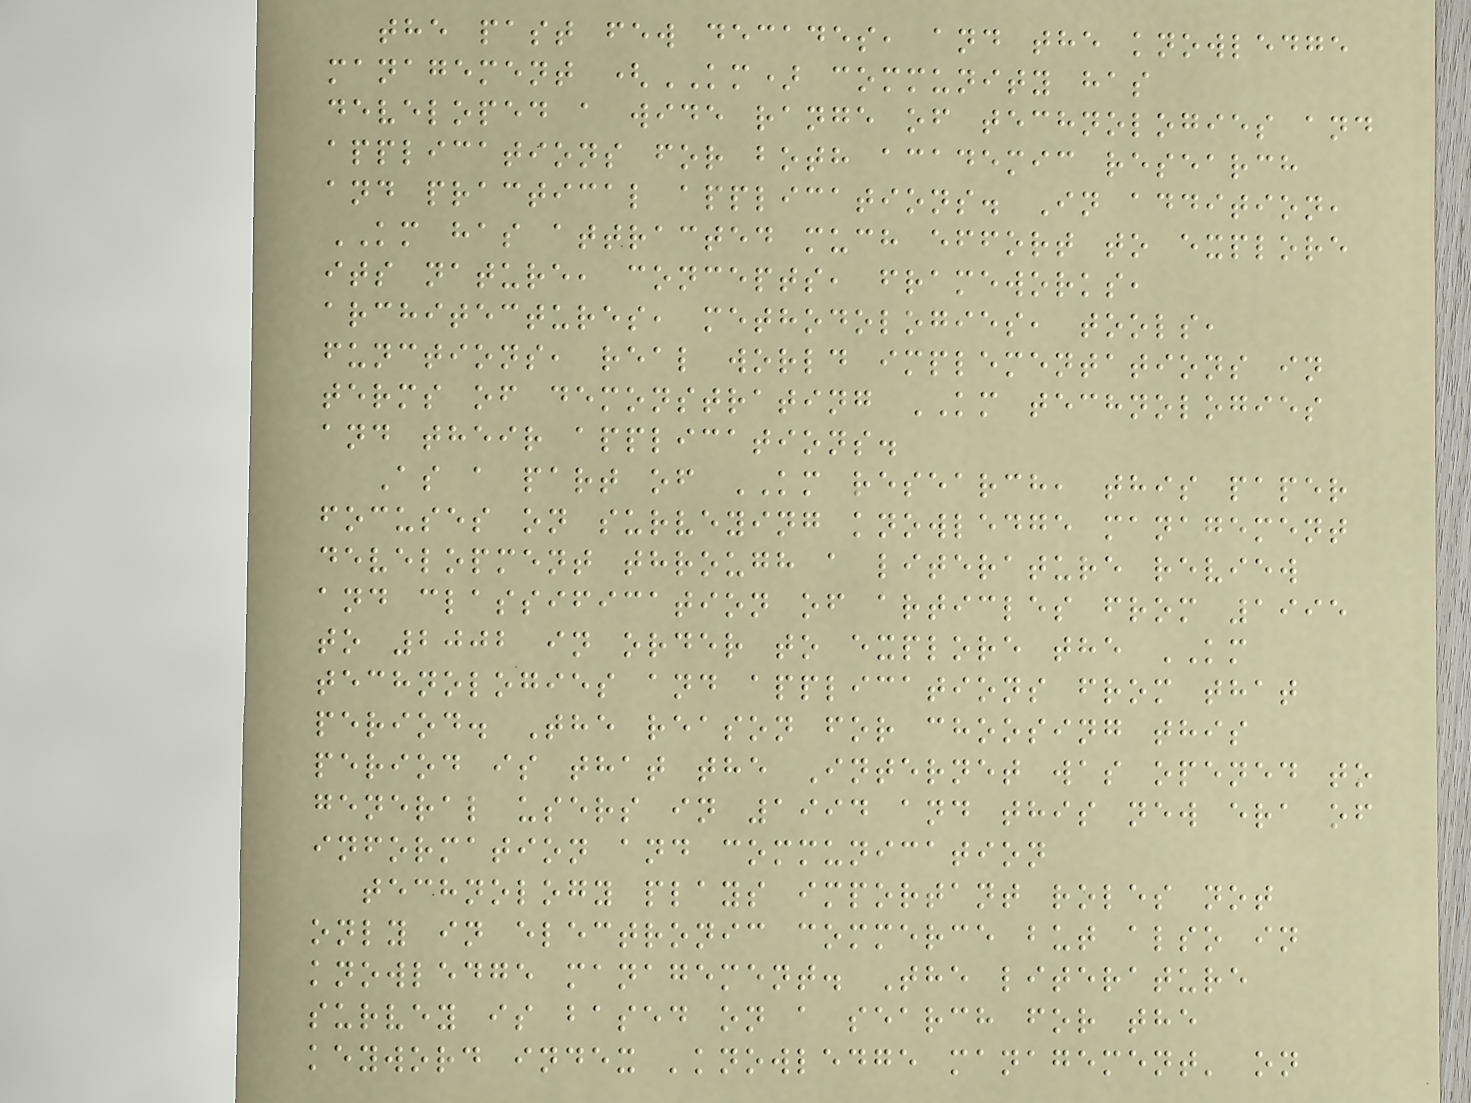the past few decades, and the knowledge
management (KM) community has
developed a wide range of technologies and
applications for both academic research
and practical applications. In addition,
KM has attracted much effort to explore
its nature, concepts, frameworks,
architectures, methodologies, tools,
functions, real world implementations in
terms of demonstrating KM technologies
and their applications.
As a part of KM research, this paper
focuses on surveying knowledge management
development through a literature review
and classification of articles from 1995
to 2002 in order to explore the KM
technologies and applications from that
period. The reason for choosing this
period is that the Internet was opened to
general users in 1994 and this new era of
information and communication
technology plays important roles not
only in electronic commerce but also in
knowledge management. The literature
survey is based on a search for the
keyword index 'knowledge management' on
